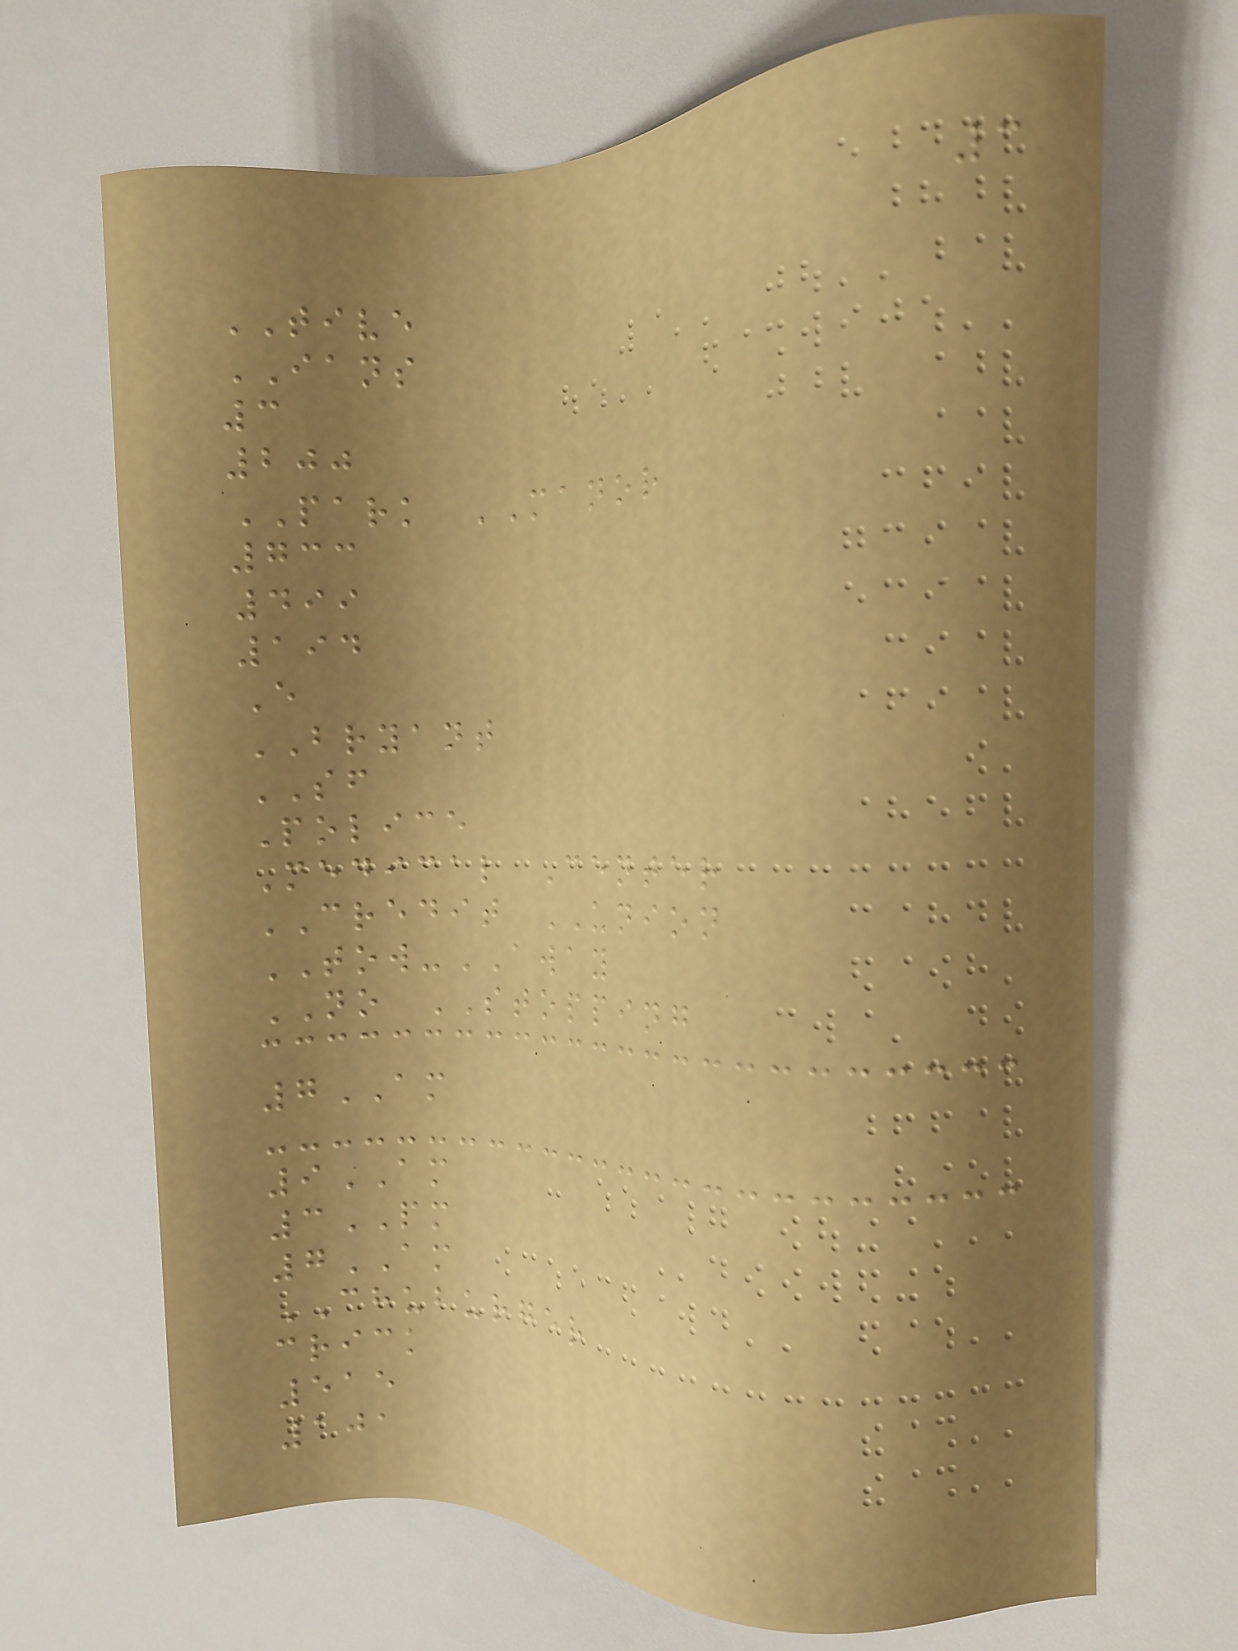3
TIVE
IANS
3
200
PARK MANOR
733
499
194
E
BRYANT
SF
Police
Medical Center
CREDIT UNION
TOW-AWAY
NO STOPPING
7AM
9AM
3PM
7AM
CHUBURGER
crick
515
101
